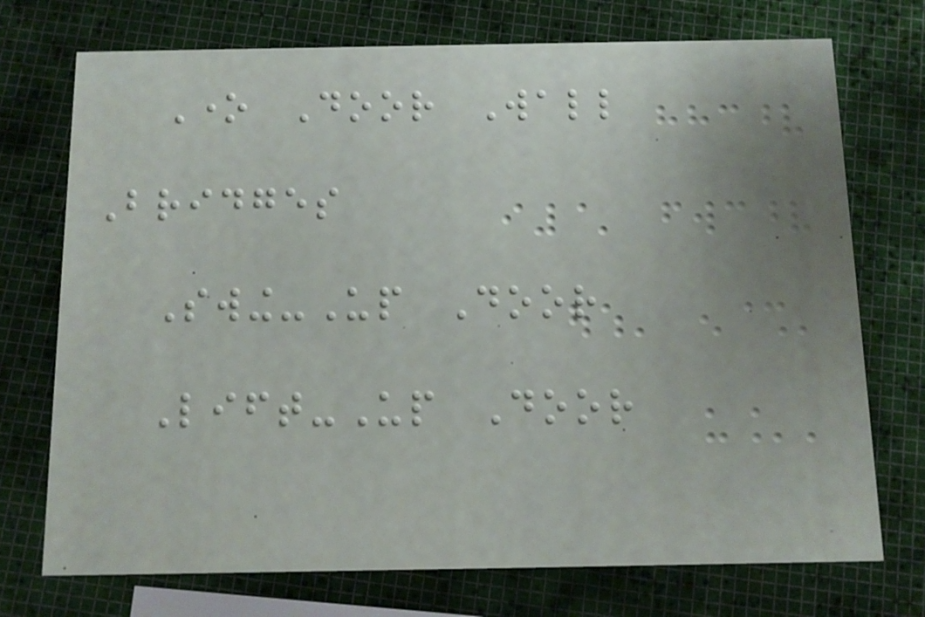One Door Wall
Bridges
Swing-Up Door
Lift-Up Door
